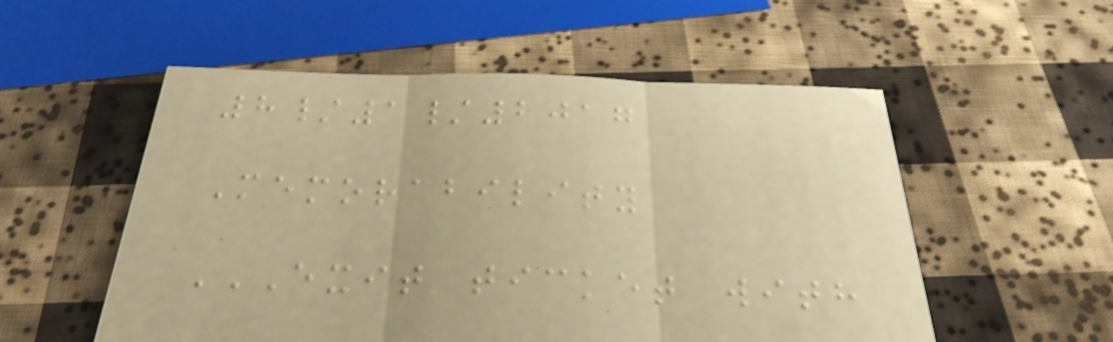8/1/2017
Memorability
EXIT TICKET WITH
